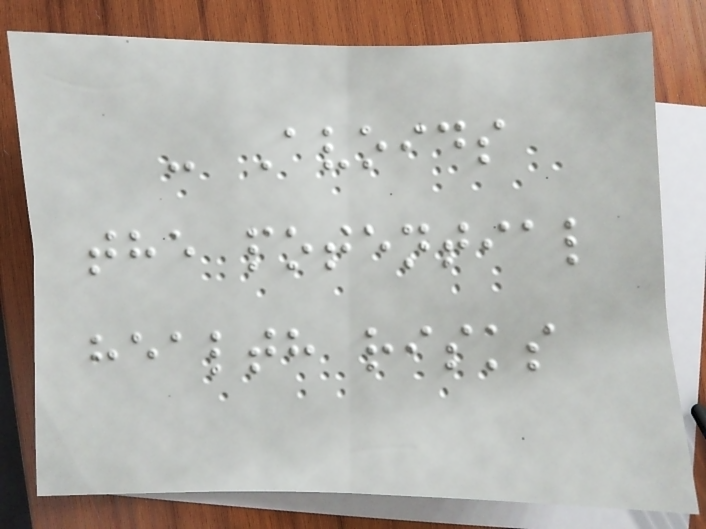- Avoids
the potential
health risks
